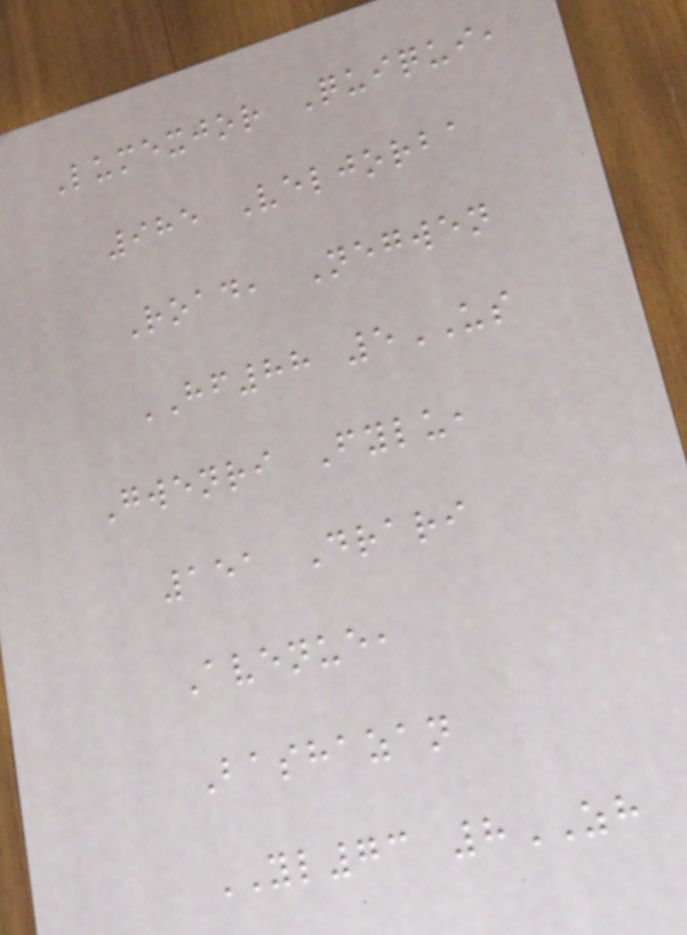Lumexjor Quiqui,
985 Veljorba
Road, Negwen
HF88 5US
Gwenri Fylu,
151 Drari
Avenue,
Bashazan
YL73 8ZH
